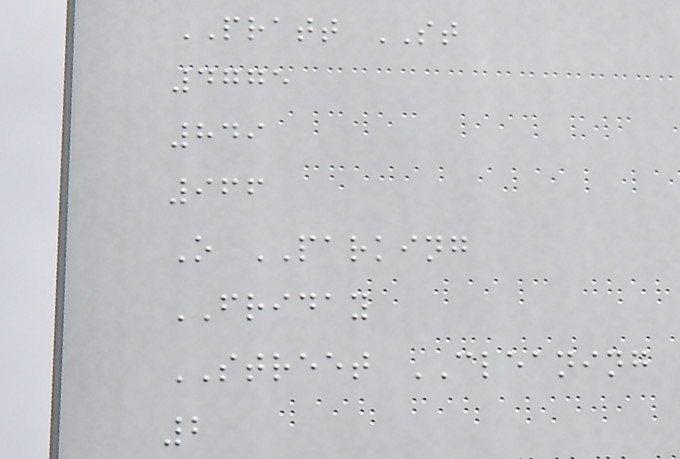PRATT ST
4775
849
966
O PARKING
FRIDAY
STREET CLEANING
2
